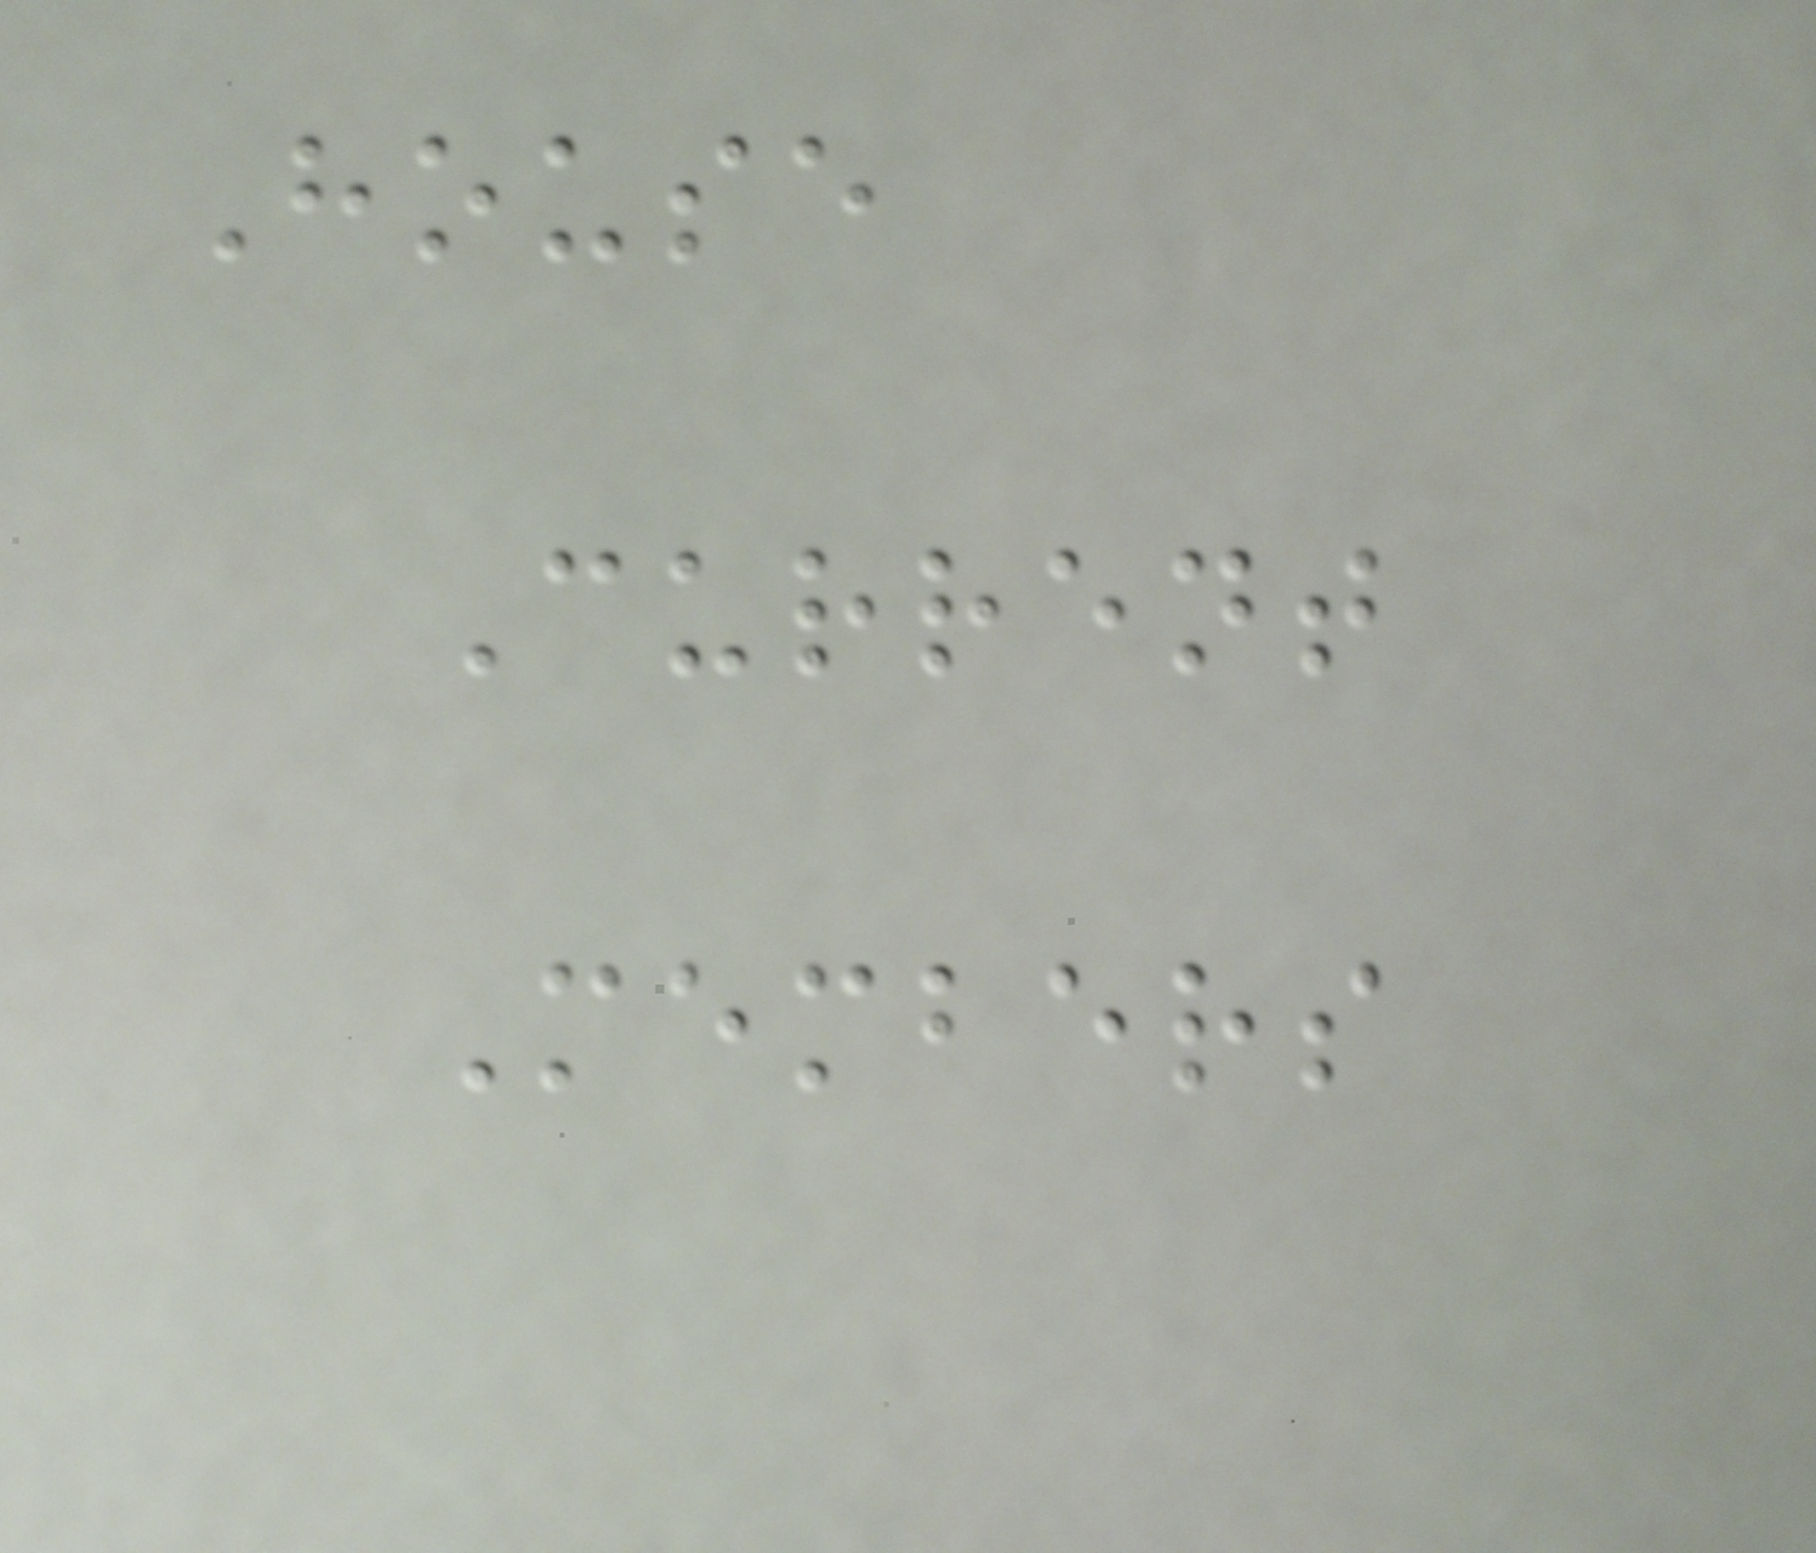House
Current
Members
